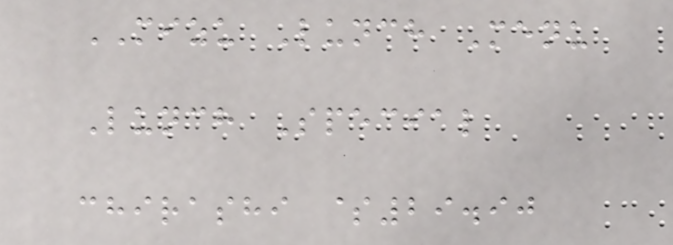MIZU Lunch Menu
Lunch Special
chirashi $29.90
